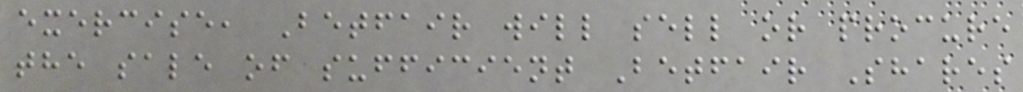exercise, Betfair will sell or procure
the sale of sufficient Betfair Shares
